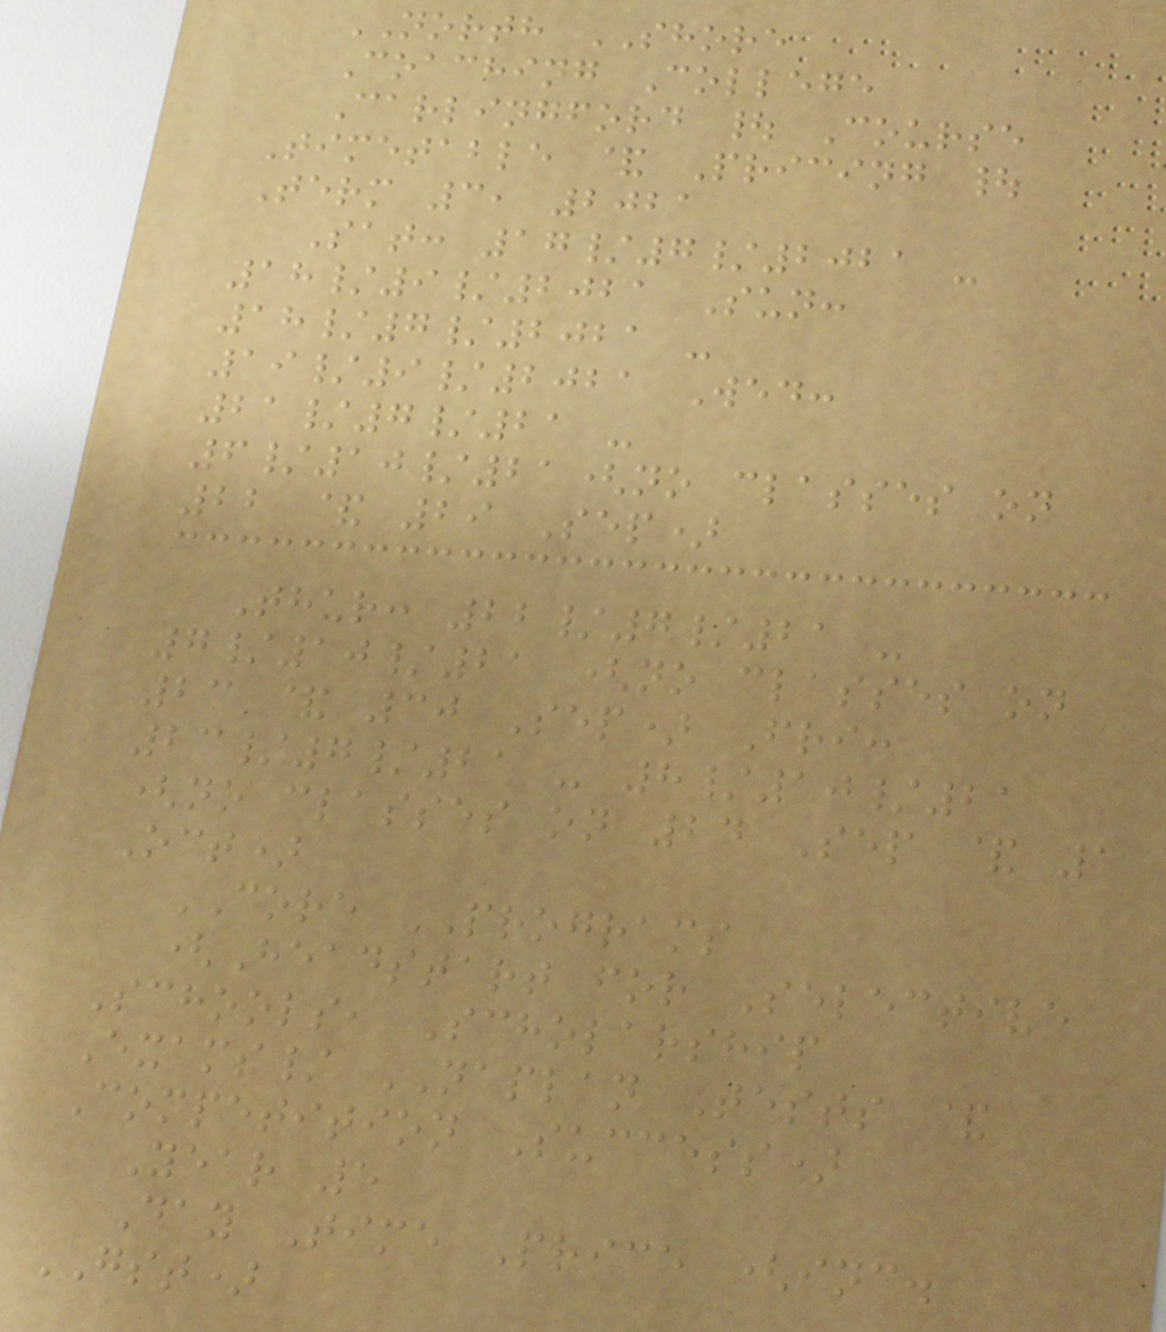NORTH SHORE
Coaching College
Carlingford | Course
Timetable & Pricing |
Term 3, 2021
Sat: 17/7/2021 -
18/9/2021 Sun:
18/7/2021 -
19/9/2021 Wed:
21/7/21 -
6/10/21(no classes on
22 & 29 Sep)
Thur: 22/7/21 -
7/10/21 (no classes on
23 & 30 Sep) Fri:
23/7/21 - 8/10/21
(no classes on 24 Sep & 1
Oct)
CORE PROGRAMS
(Headstart for Selective
Schools, Scholarship
Exams/ NAPLAN Tests &
Competition Success)
Year 5
Day Time Price (inc.
GST)
